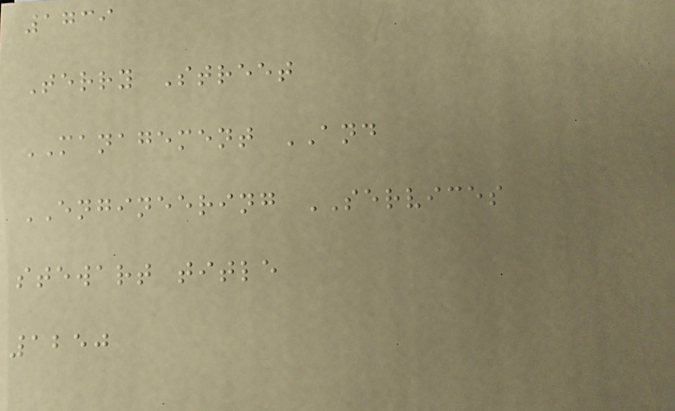1739
Terry Street
MANAGEMENT AND
ENGINEERING SERVICES
stewart title
1250
